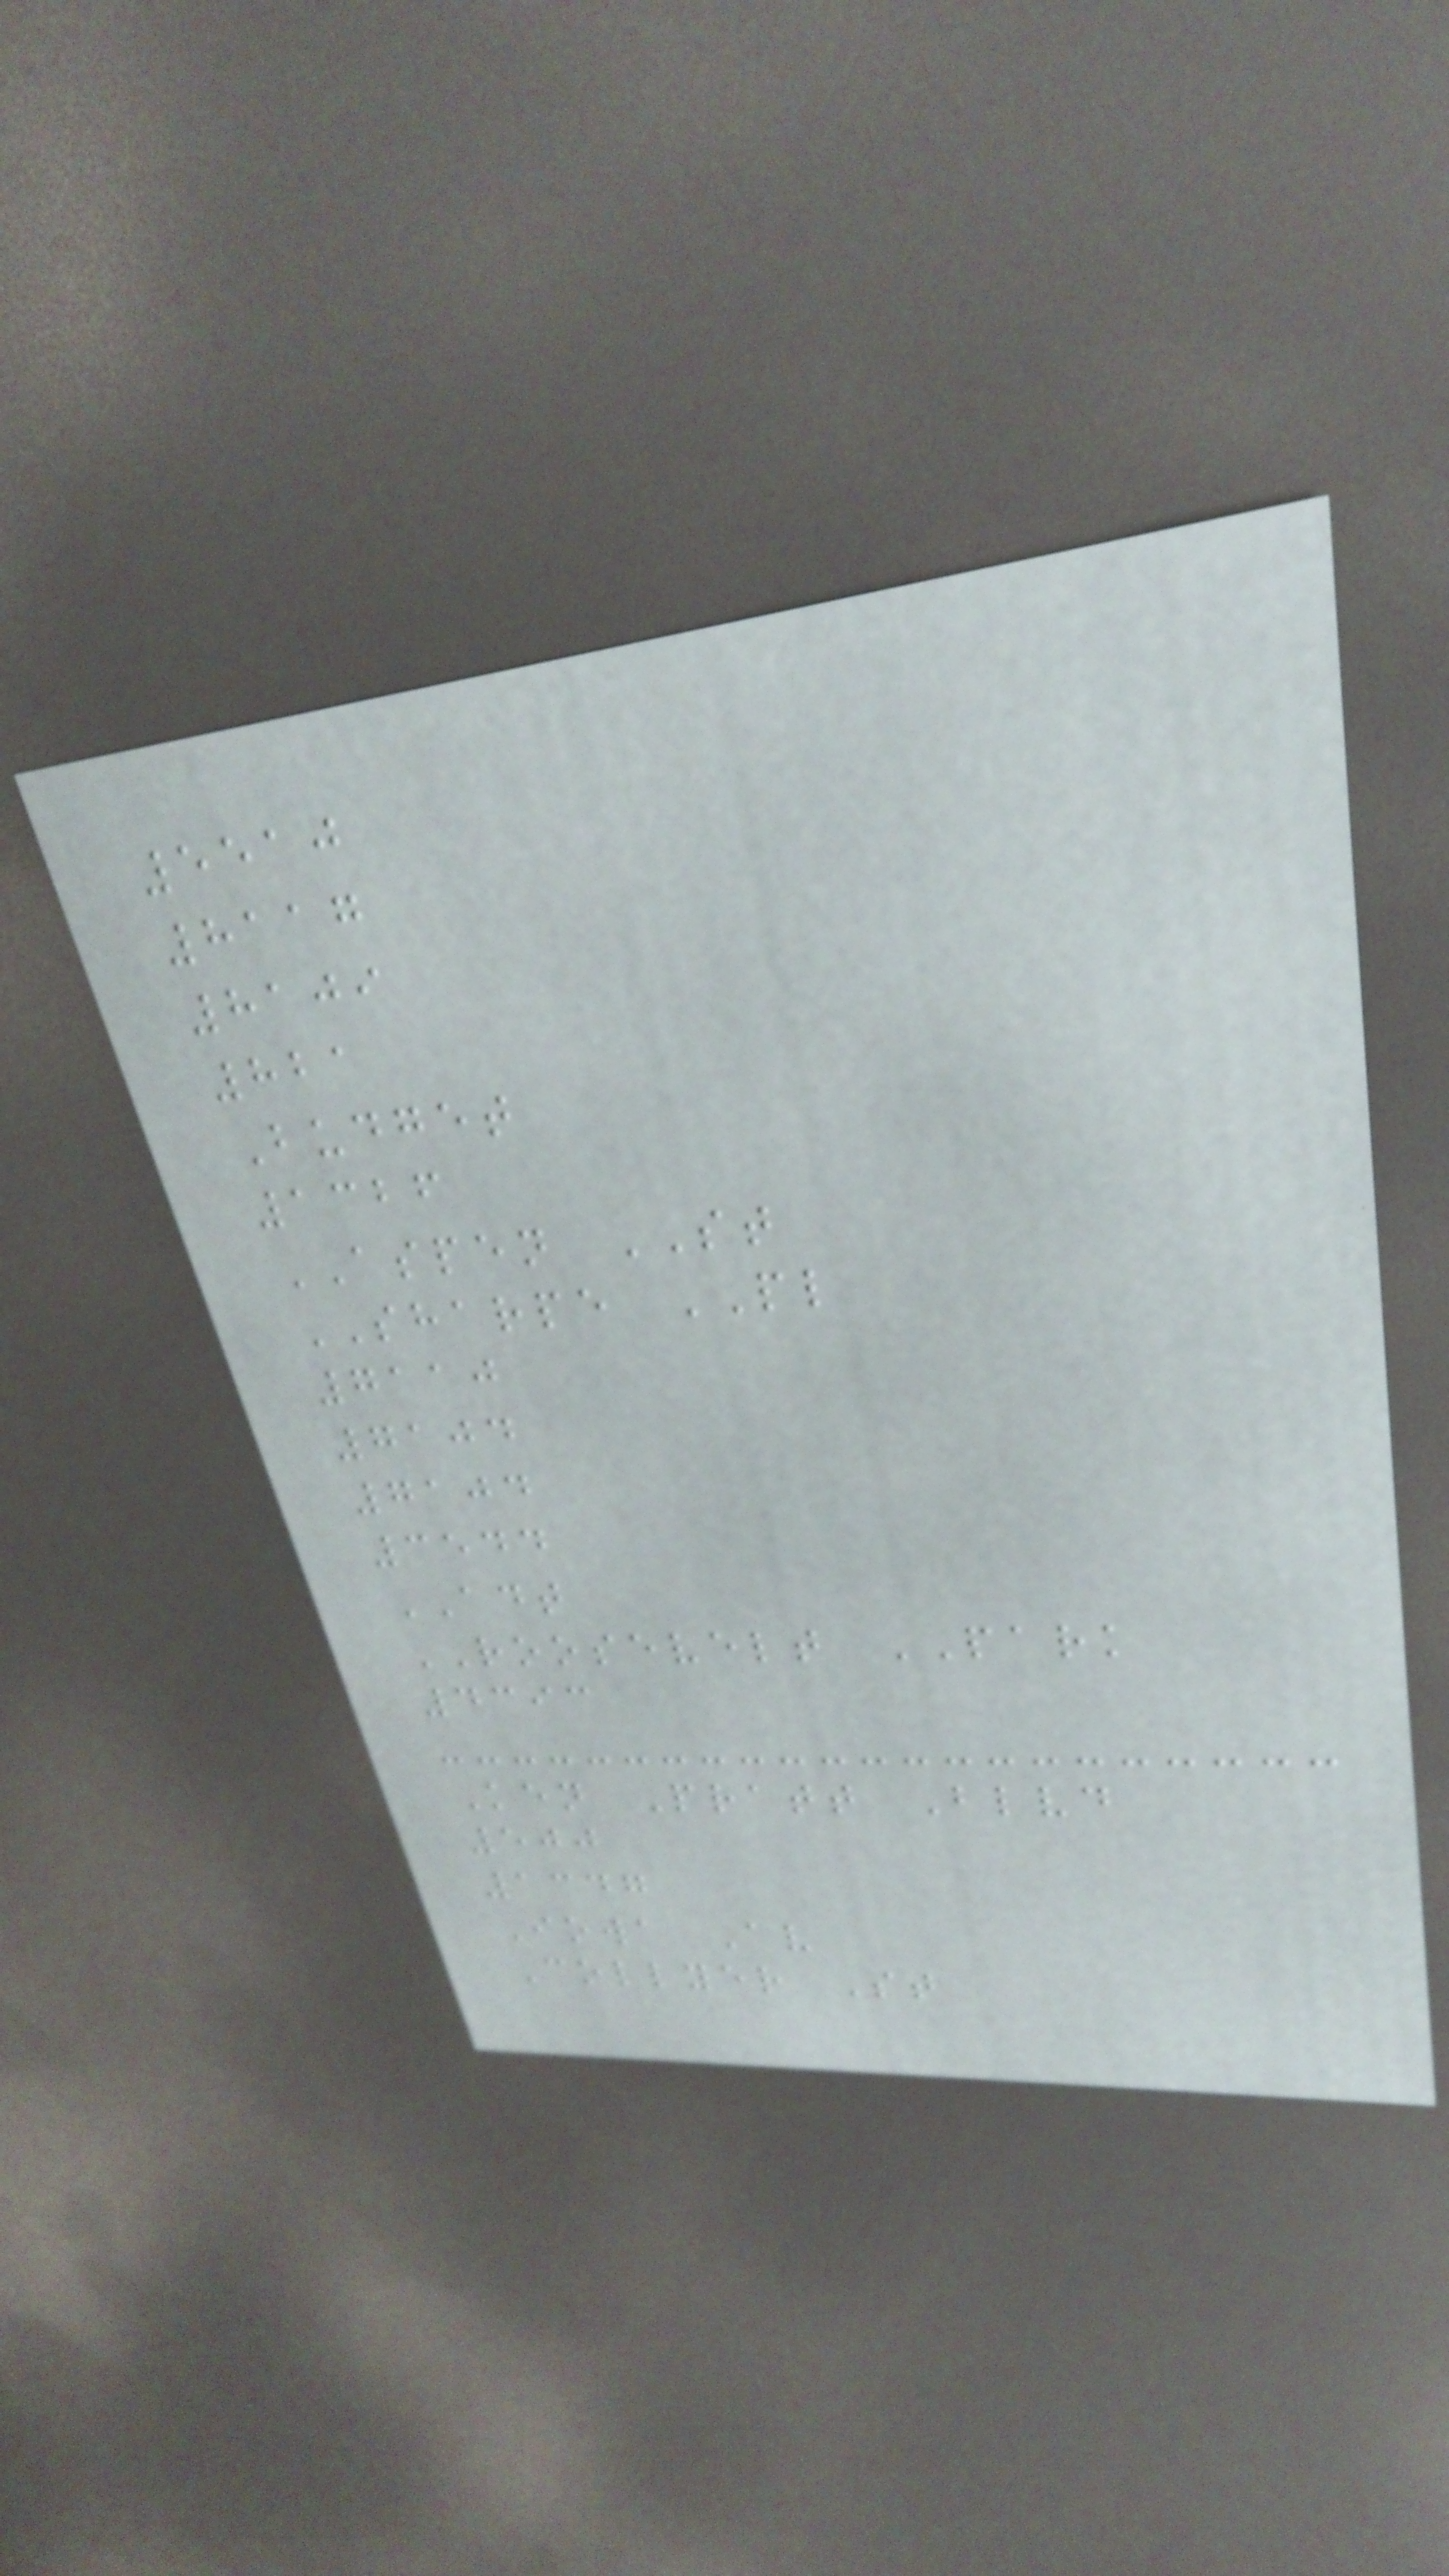5510
8117
8109
821
Budget
1326
ASPEN ST
SHARPE PL
7110
7104
7104
3544
ADT
ROOSEVELT PARK
4393
Ken Pratt Blvd
500
1347
Iowa Av
Collyer St
